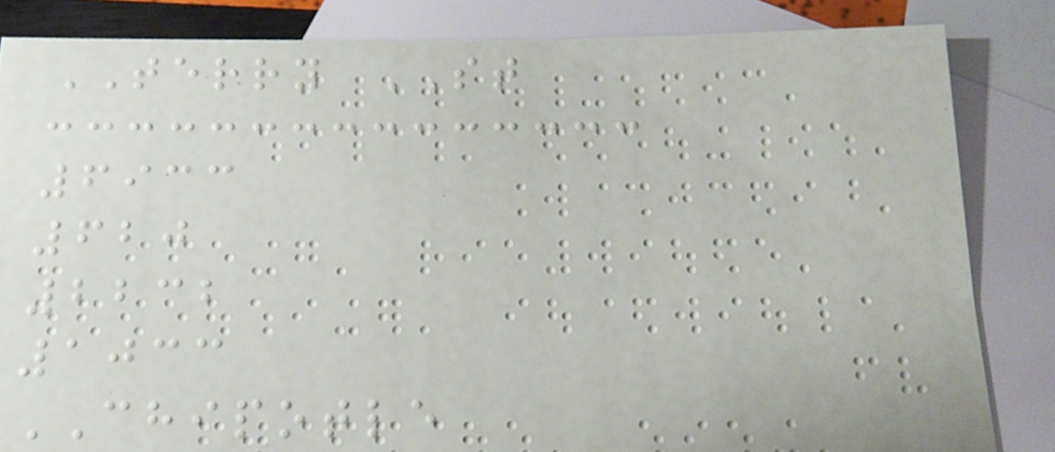TERRY ST
6933
620
2232
1033
CHIPOTLE
